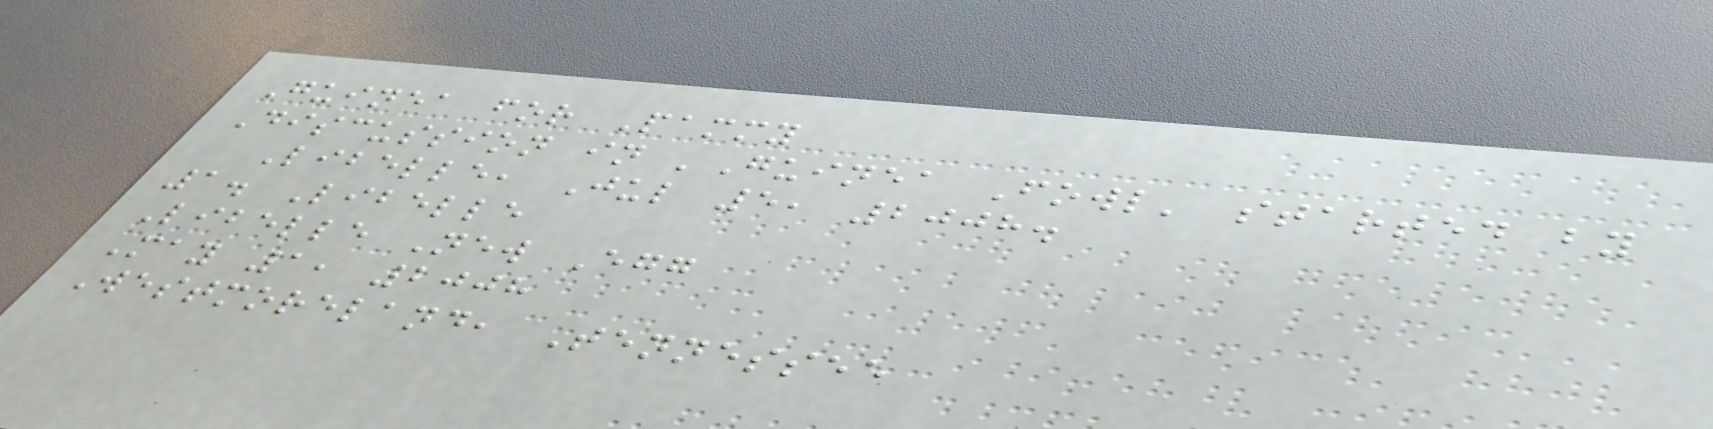Guinea for Pammy
Discussion in 'Guinea Fowl' started by
Libelle, Jul 5, 2008.
1. Libelle
Libelle New Egg
May 1, 2008
Westmoreland, Tennessee
